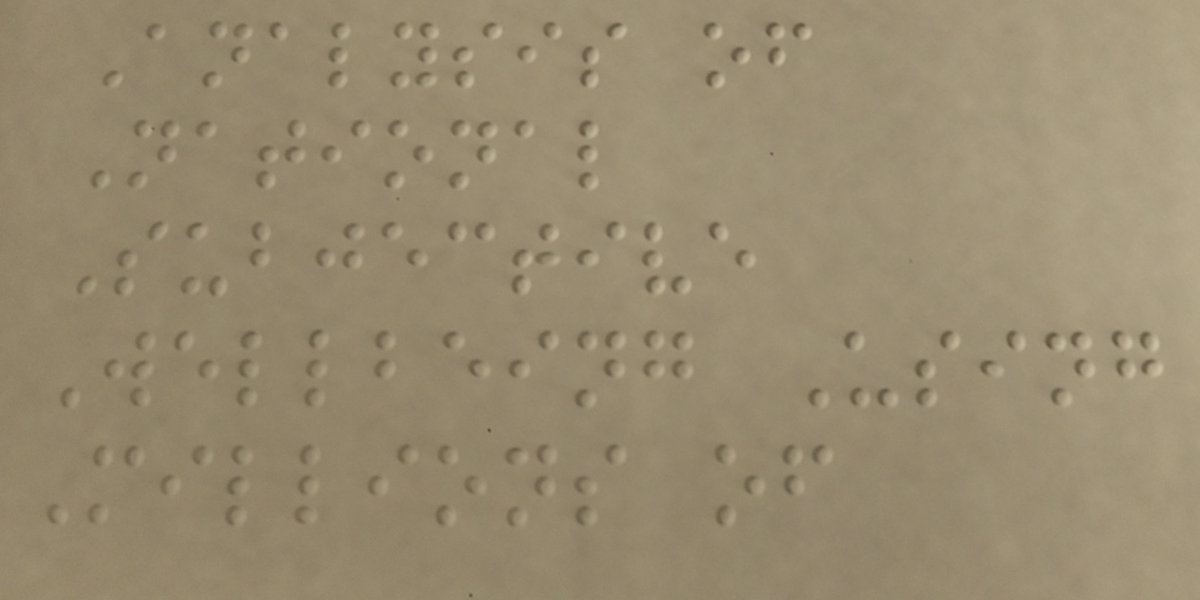Analysis of
National
Subjective
Wellbeing Using
Millions of
